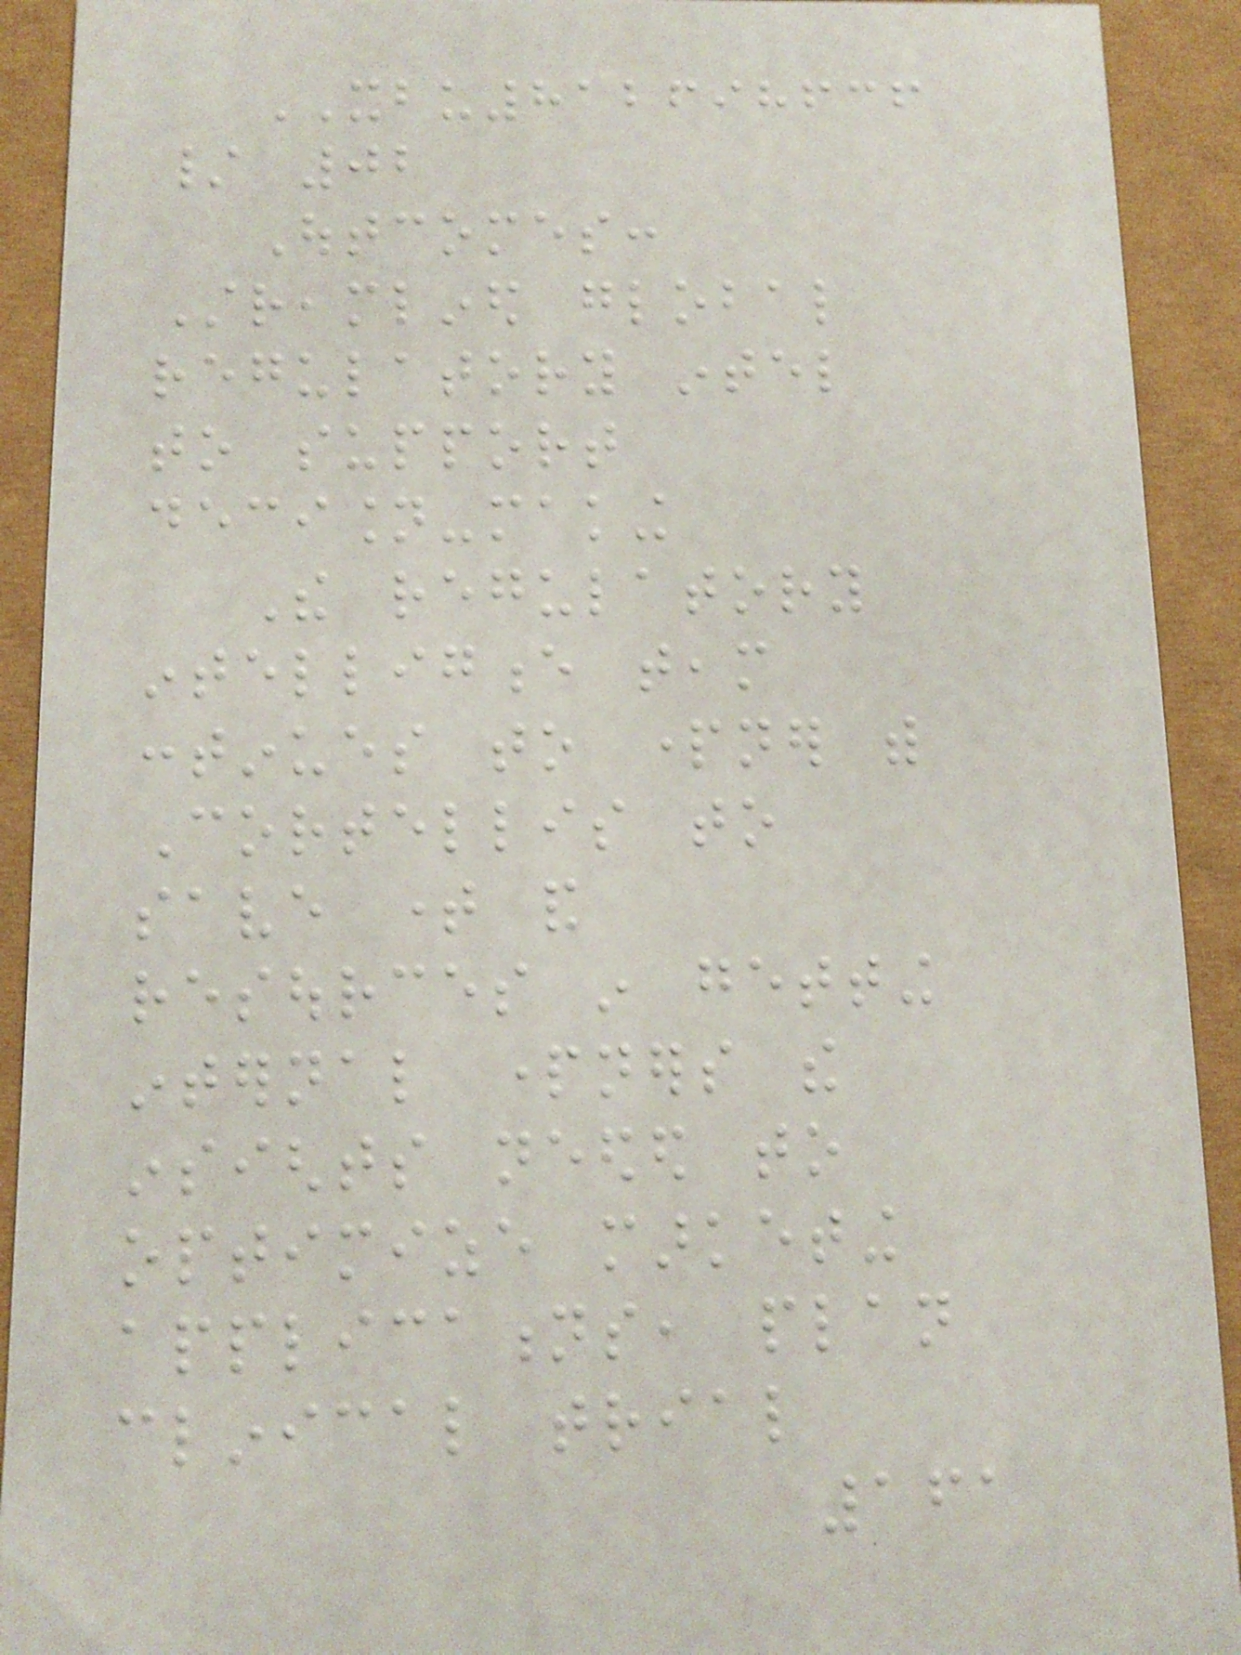XBU812698636
/ 02
Outcomes:
Streamlined global
regulatory intel
to support
decision-making
The regulatory
intelligence team
continues to partner with
Cortellis to
save time and
resources in getting
internal partners the
insights needed to
optimize marketing
applications, plan
clinical trial
161
